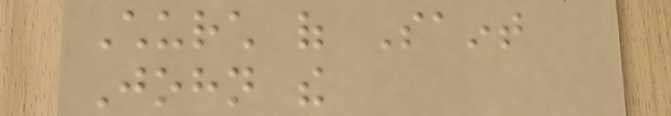Church of Saint
John the
